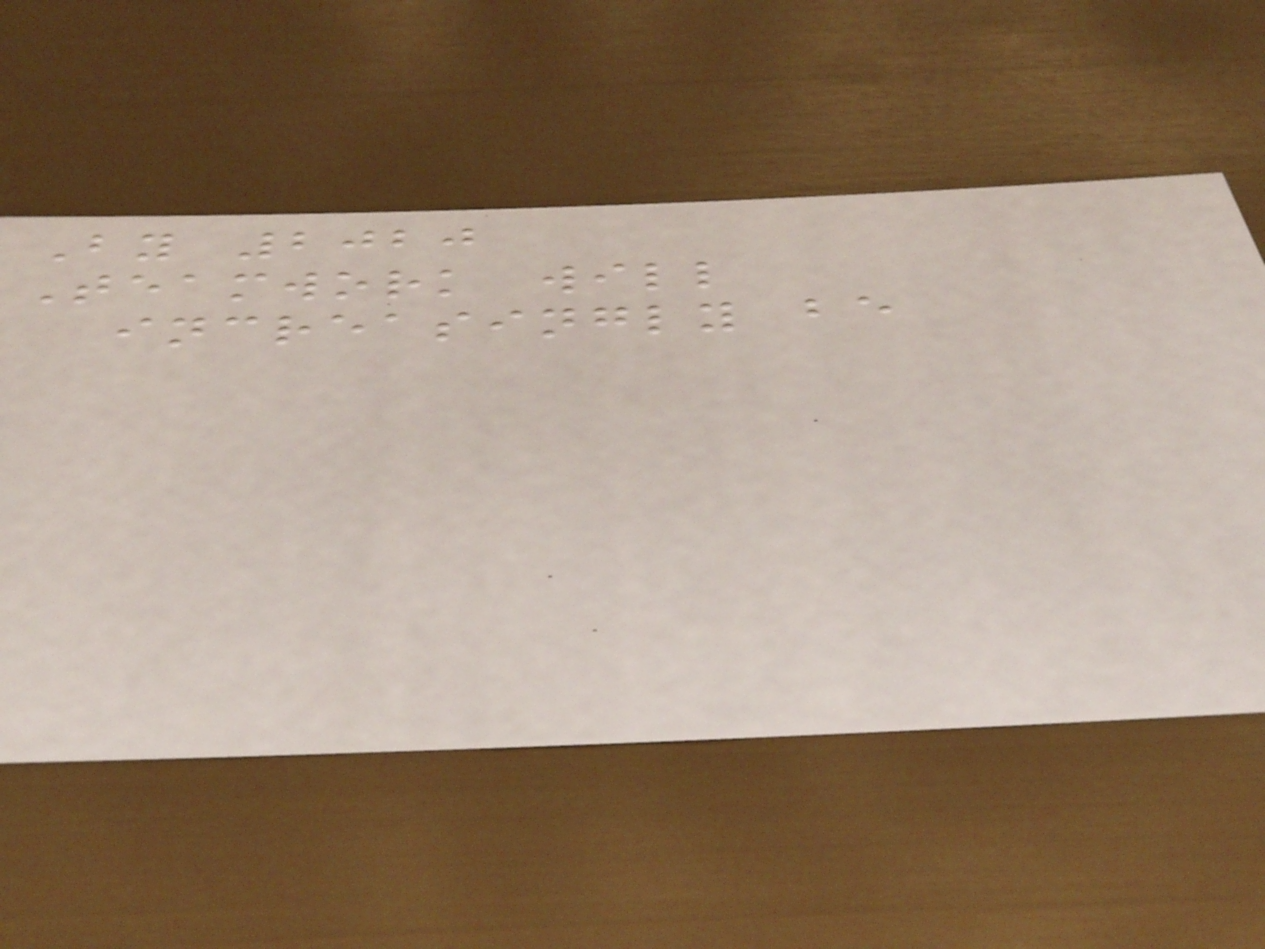By 2020
Teamwork will
increasingly be
